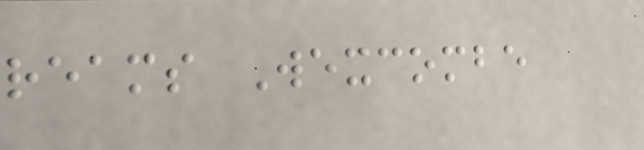reams Wexcombe
